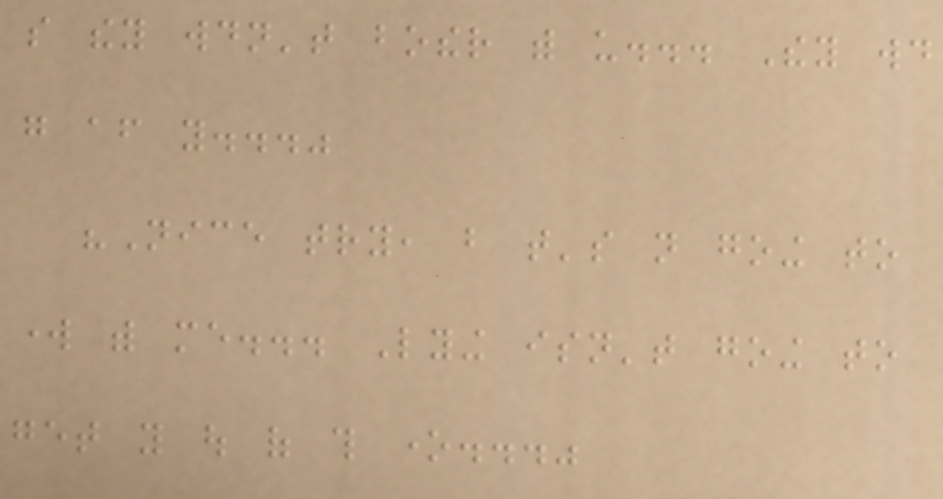so they wouldn't bother with us... They would
go after you..."
"Nice try, but that's not going to
work with me... Lying isn't going to
get you out of this one..."
